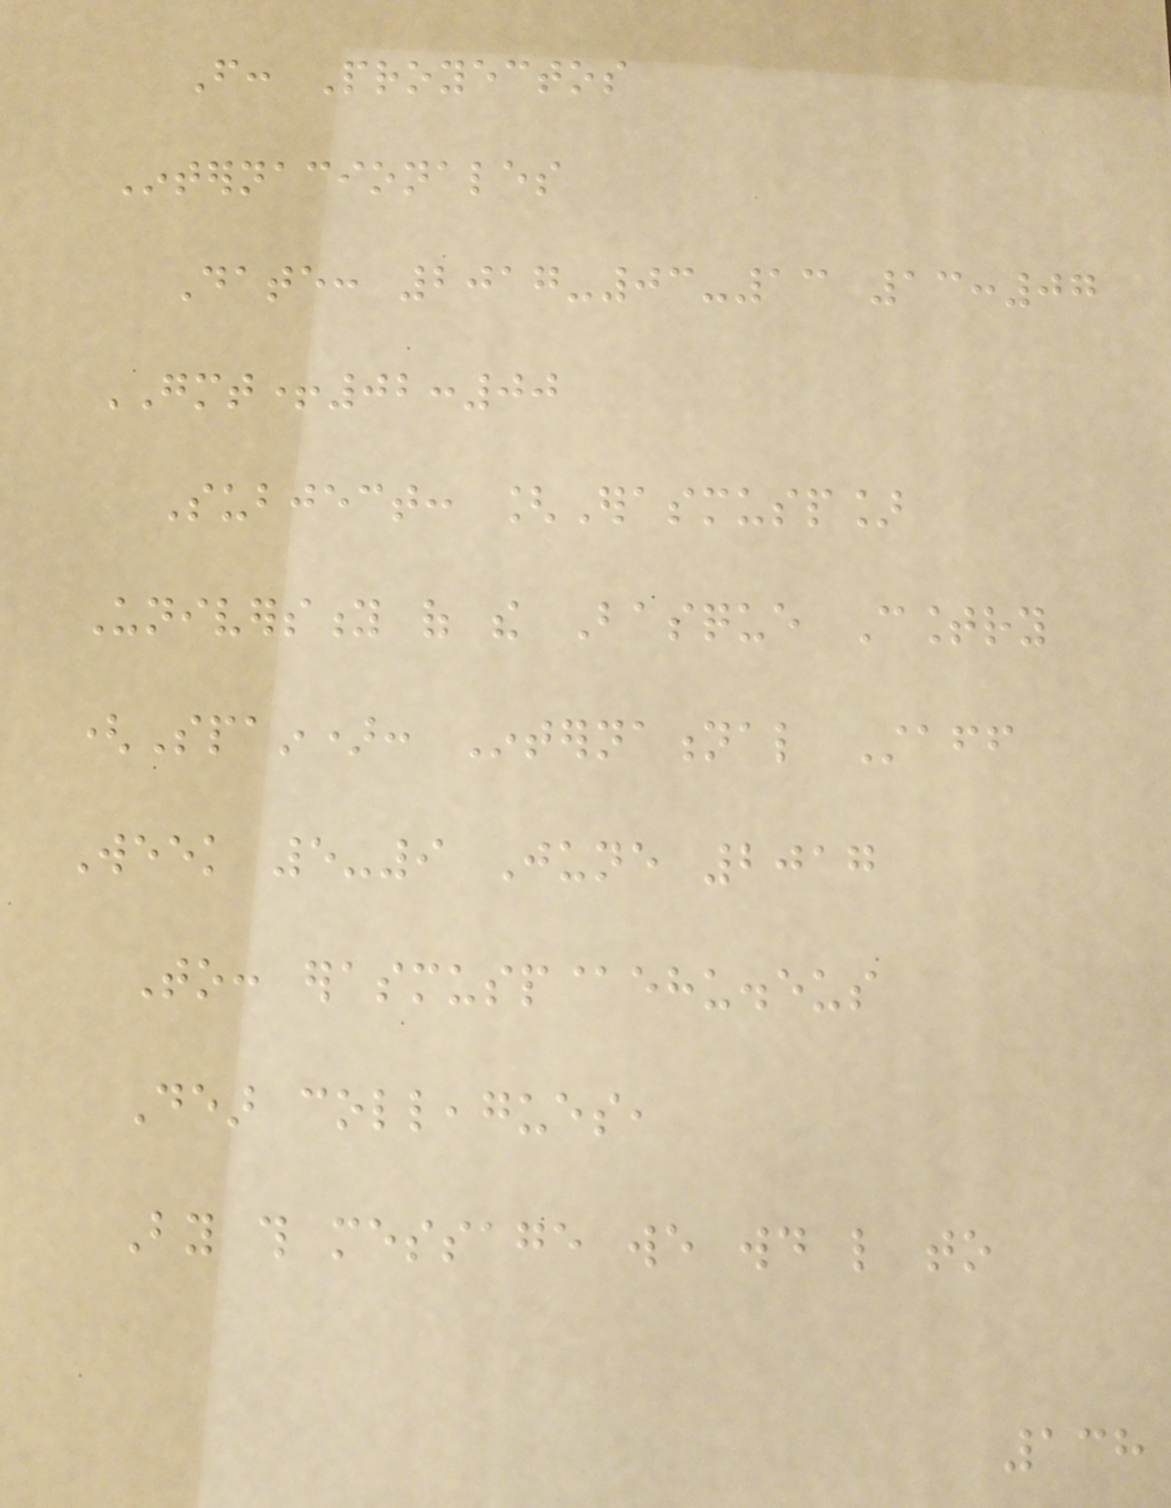From: Proyectos
Internacionales
Date: 2017-03-13 13:07
GMT+02:00
Subject: [Erasmusp]
University of the Basque Country
(Spain): International Staff
Week 5-9 June 2017
To: erasmusp@ehu.eus
Dear colleagues,
By this message we would like to
138
